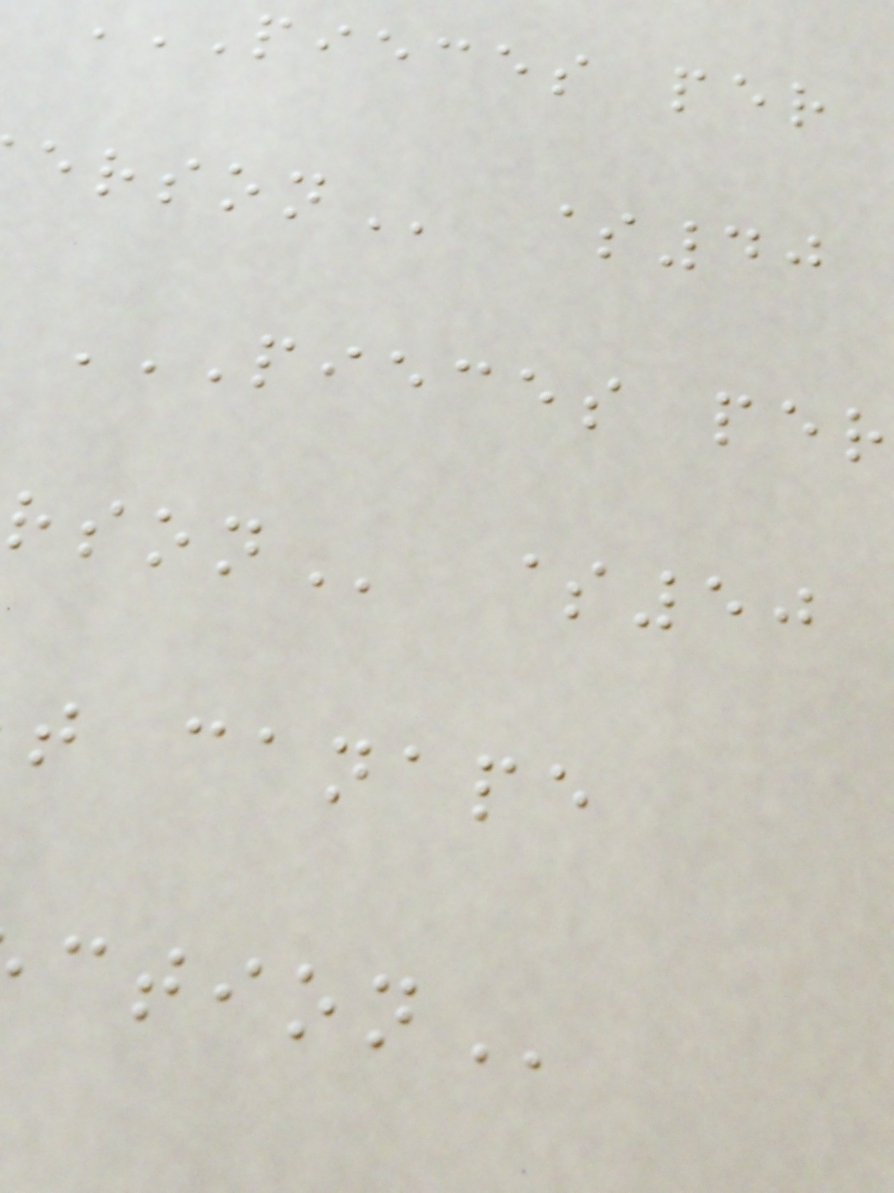pieces per
$40
$50
t canape
